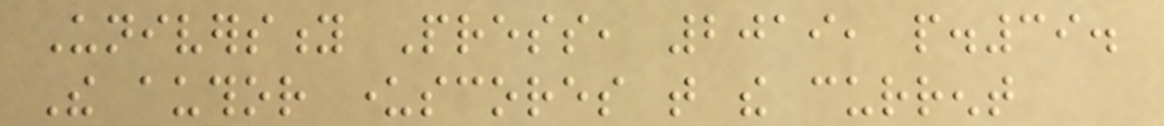University Press, 2019, p.39.
The author underscores that the current
